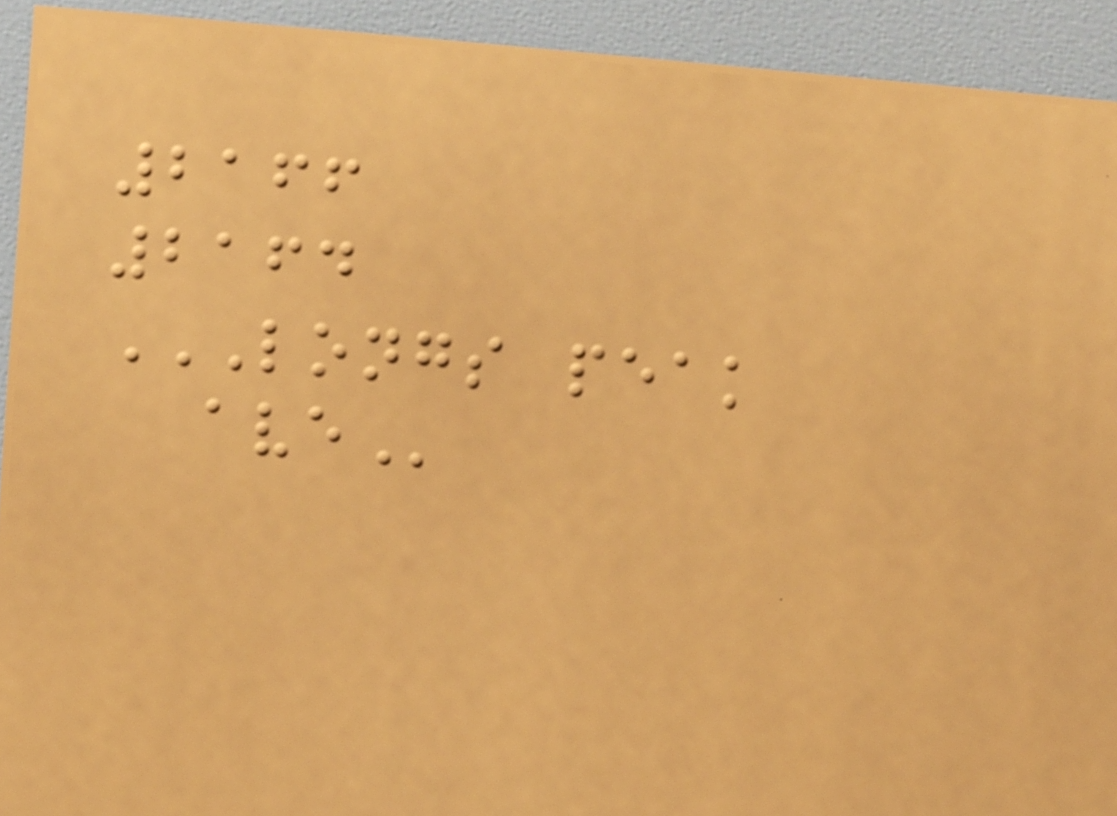2166
2164
LONGS PEAK
AVE
